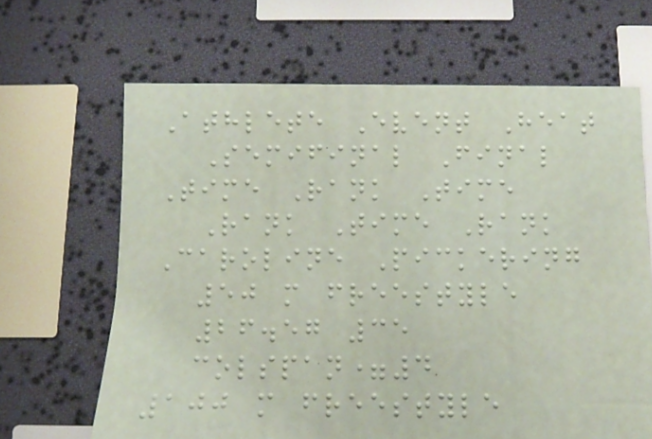Athlete Event Heat
Semifinal Final
Time Rank Time
Rank Time Rank
Caroline Pickering
50 m freestyle
26.57 35
colspan=4
100 m freestyle
